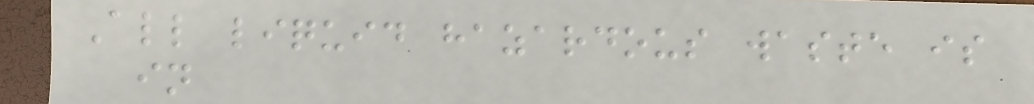All liquid hazardous waste is
in
